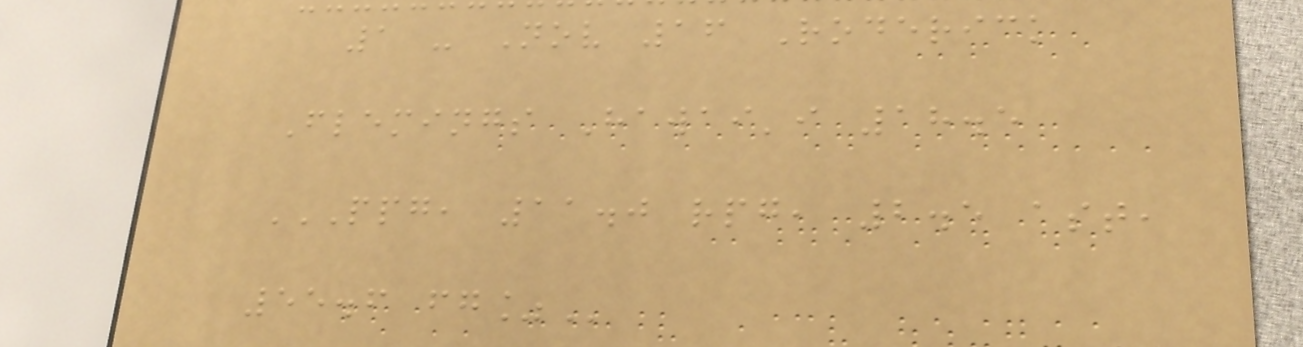1 - Nov 16 Roderick
Flemings Hawai'i 18.5
PPG, 11.0 RPG, 2.5 AST,
55.6 FG%
